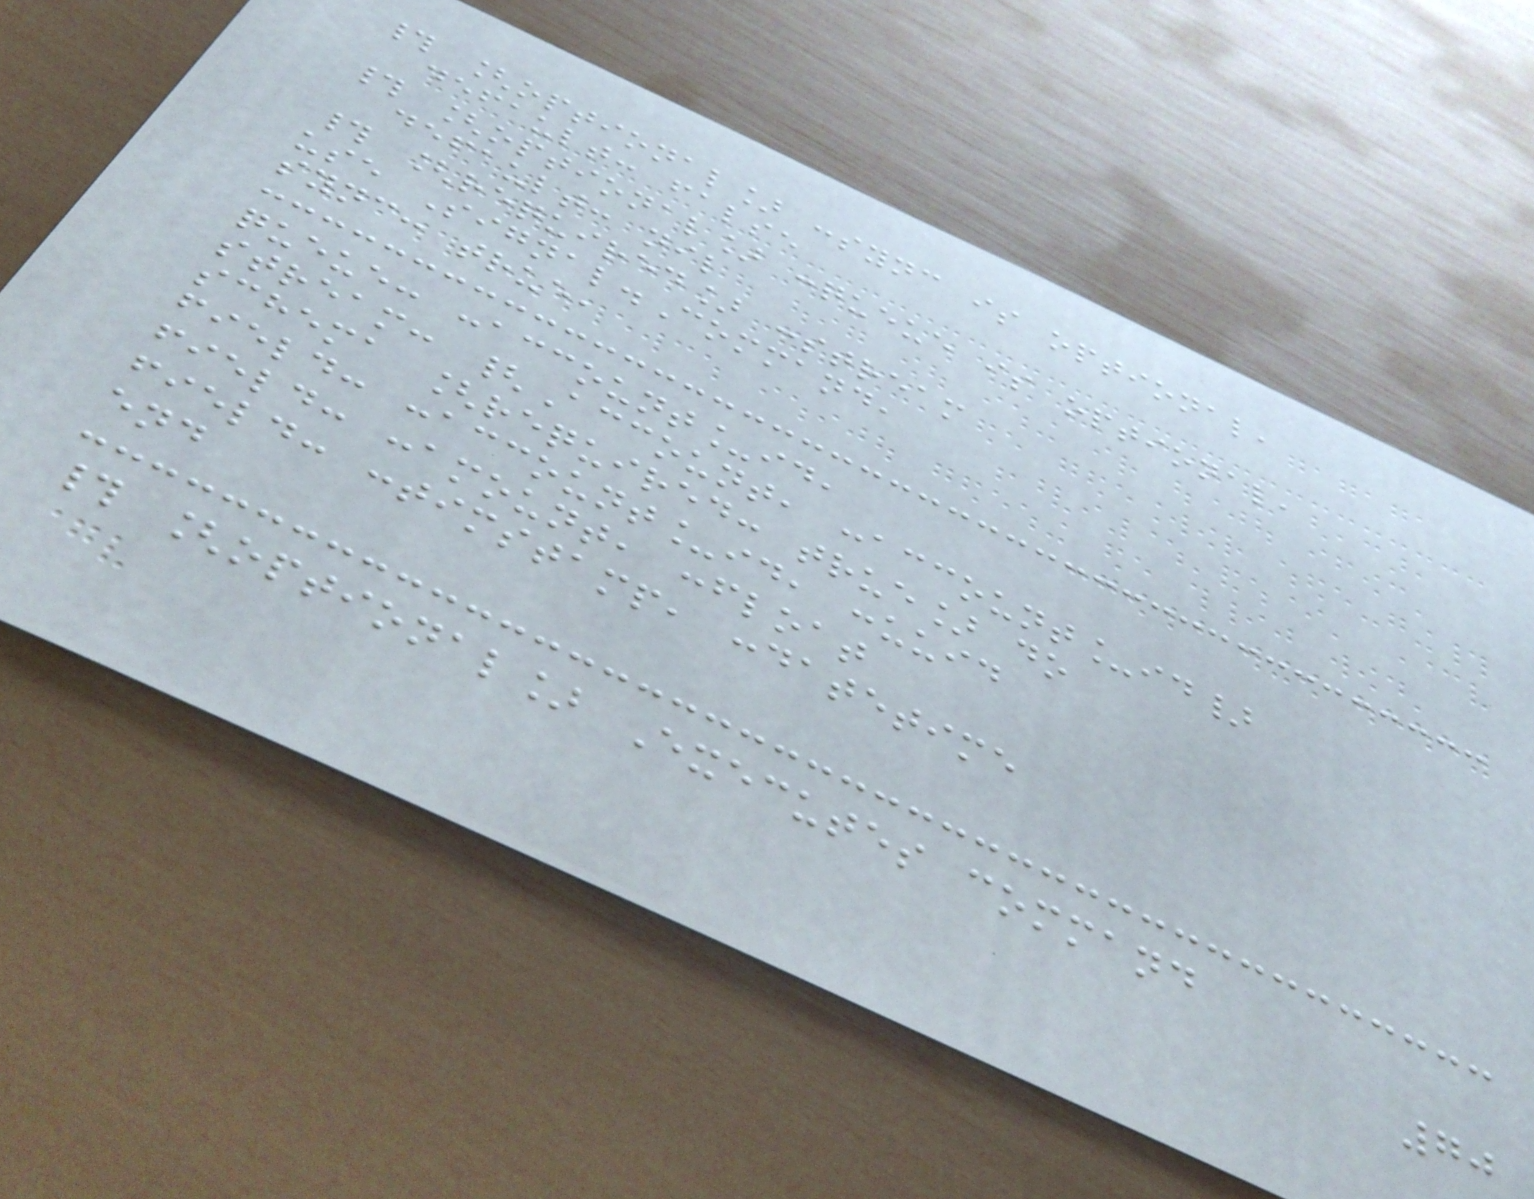# [optional] :sync is optional,
default: false
# [optional] :queue is optional,
default: nil
# [required] :stream
use Signal.Command,
sync: true,
queue: :account_id,
stream: {Account, :account_id}
schema [required: true] do
field: :account_id, :uuid
field: :amount, :float
field: :timstamp, :datetime
end
# [optional] Executes command
70
